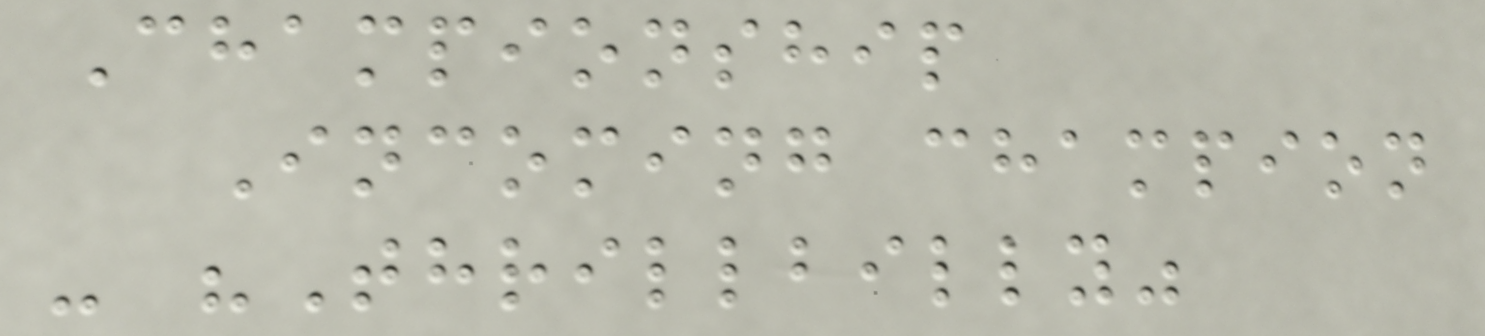Championship
Incoming champion
- "Thrillbilly"
